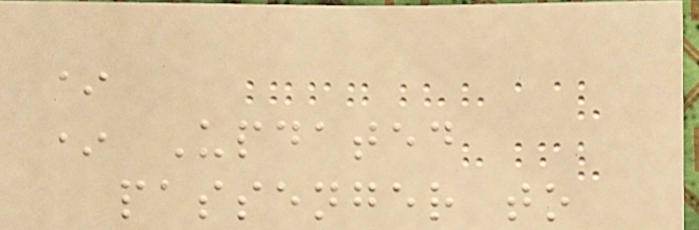*
* Updated
passenger to
